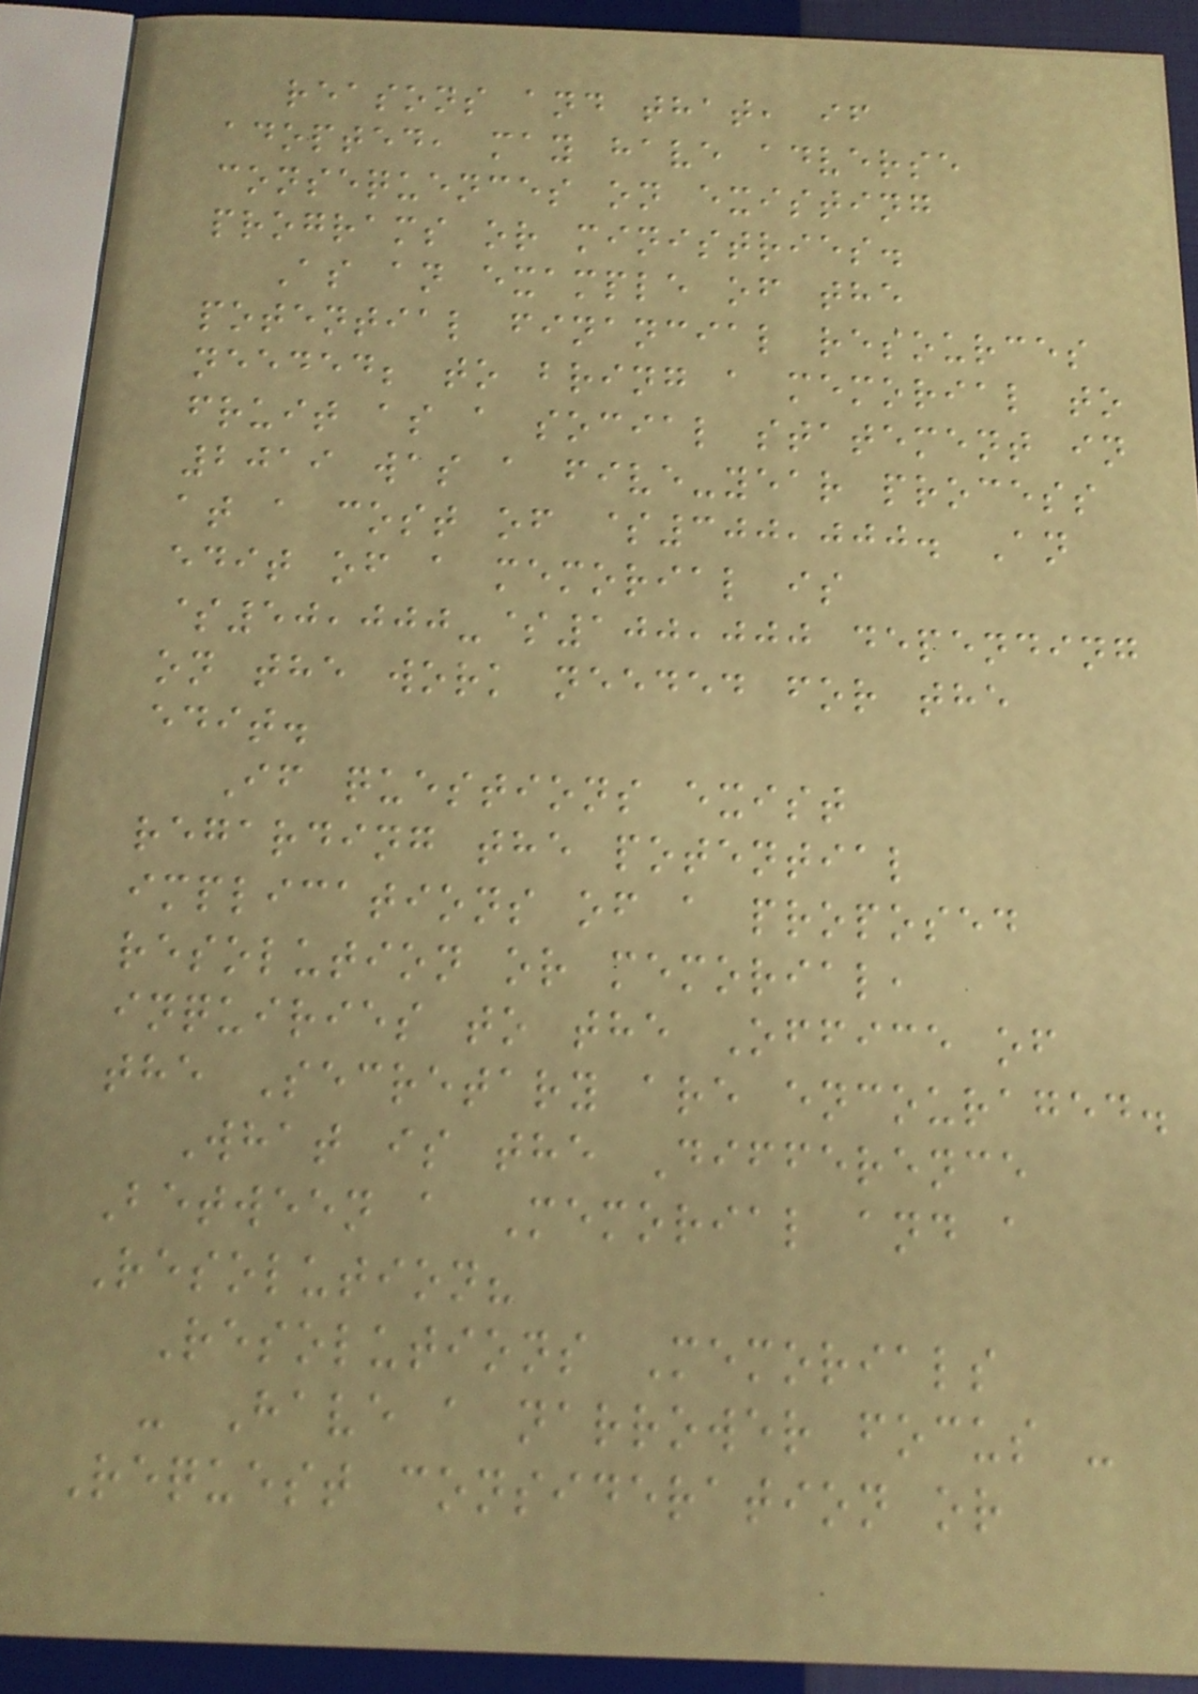reasons and that, if
adopted, may have adverse
consequences on existing
programs or ministries.
As an example of the
potential financial resources
needed; to bring a memorial to
fruit as a social statement in
2019 was a five-year process
at a cost of $300,000. An
edit of a memorial is
$50,000-$100,000 depending
on the work needed for the
edit.
If questions exist
regarding the potential
implications of a proposed
resolution or memorial,
inquiries to the Office of
the Secretary are encouraged.
What is the Difference
Between a Memorial and a
Resolution?
Resolutions Memorials
- Have a narrower focus -
Request consideration or
